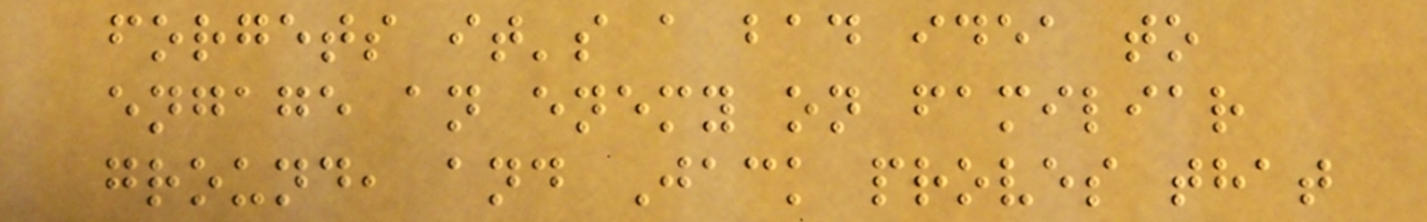forgets it's a bad idea to
engage an enemy on familiar
ground, and Jack proves that
